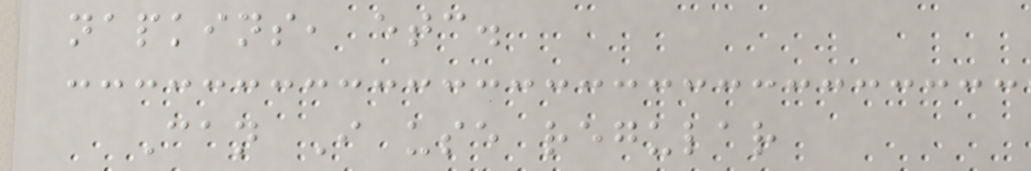napkins, etc.
Can I use regular
